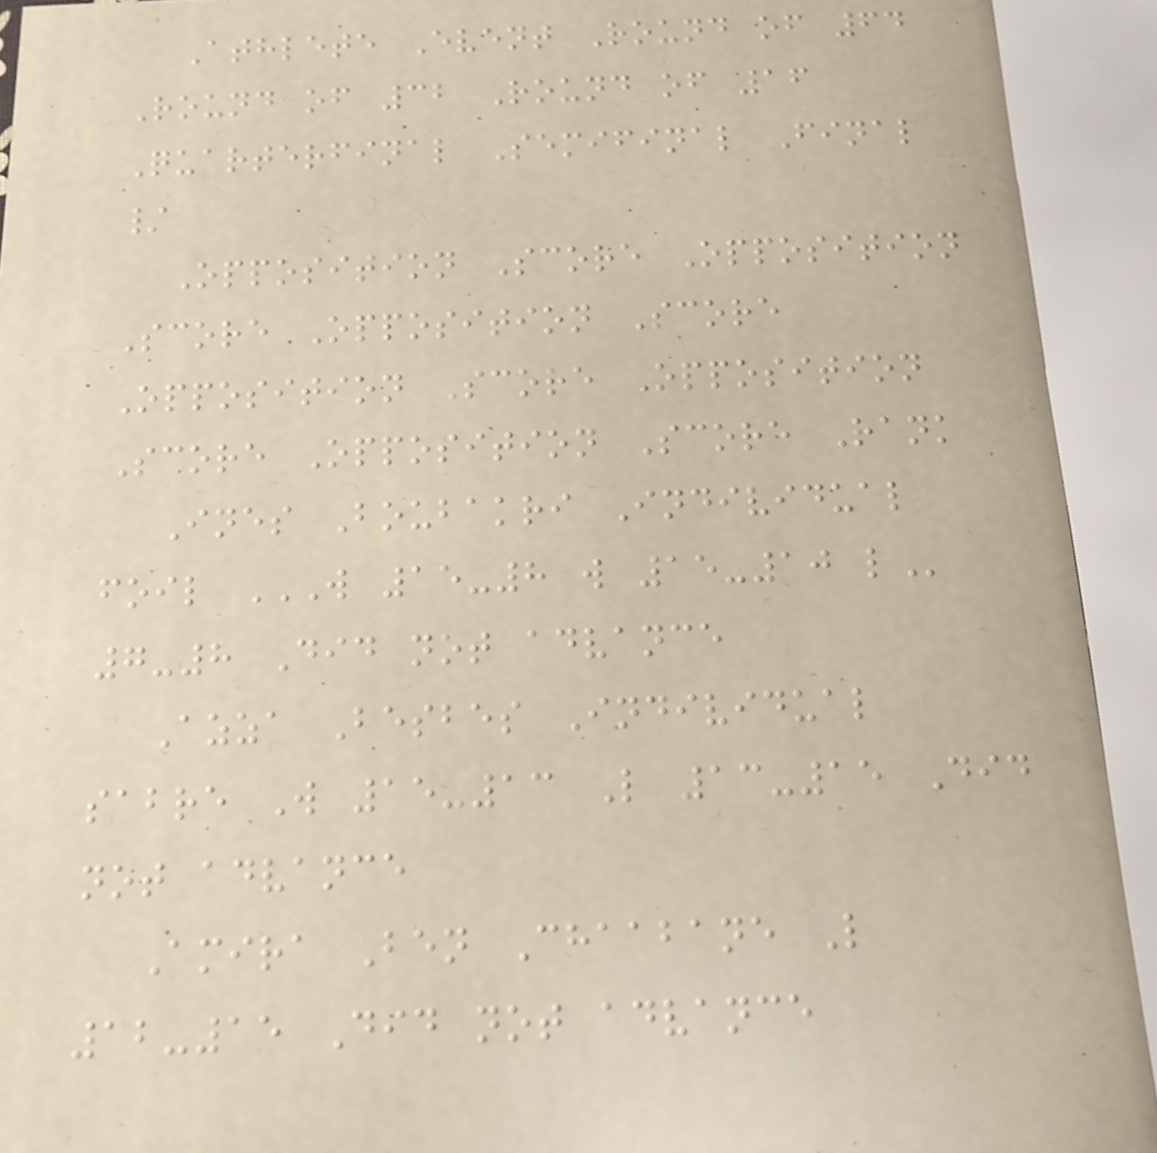Athlete Event Round of 64
Round of 32 Round of 16
Quarterfinal Semifinal Final
/
Opposition Score Opposition
Score Opposition Score
Opposition Score Opposition
Score Opposition Score Rank
Ines Boubakri Individual
foil W 15-8 W 15-10 L
7-8 Did not advance
Azza Besbes Individual
sabre W 15-13 L 13-15 Did
not advance
Amira Ben Chaabane L
12-15 Did not advance
